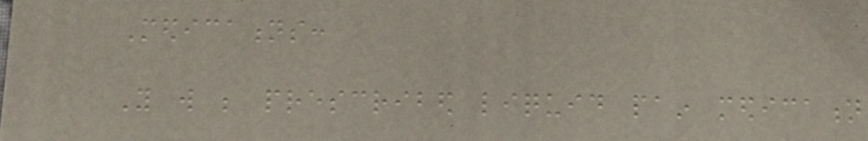Medications:
You will be prescribed liquid pain medication
